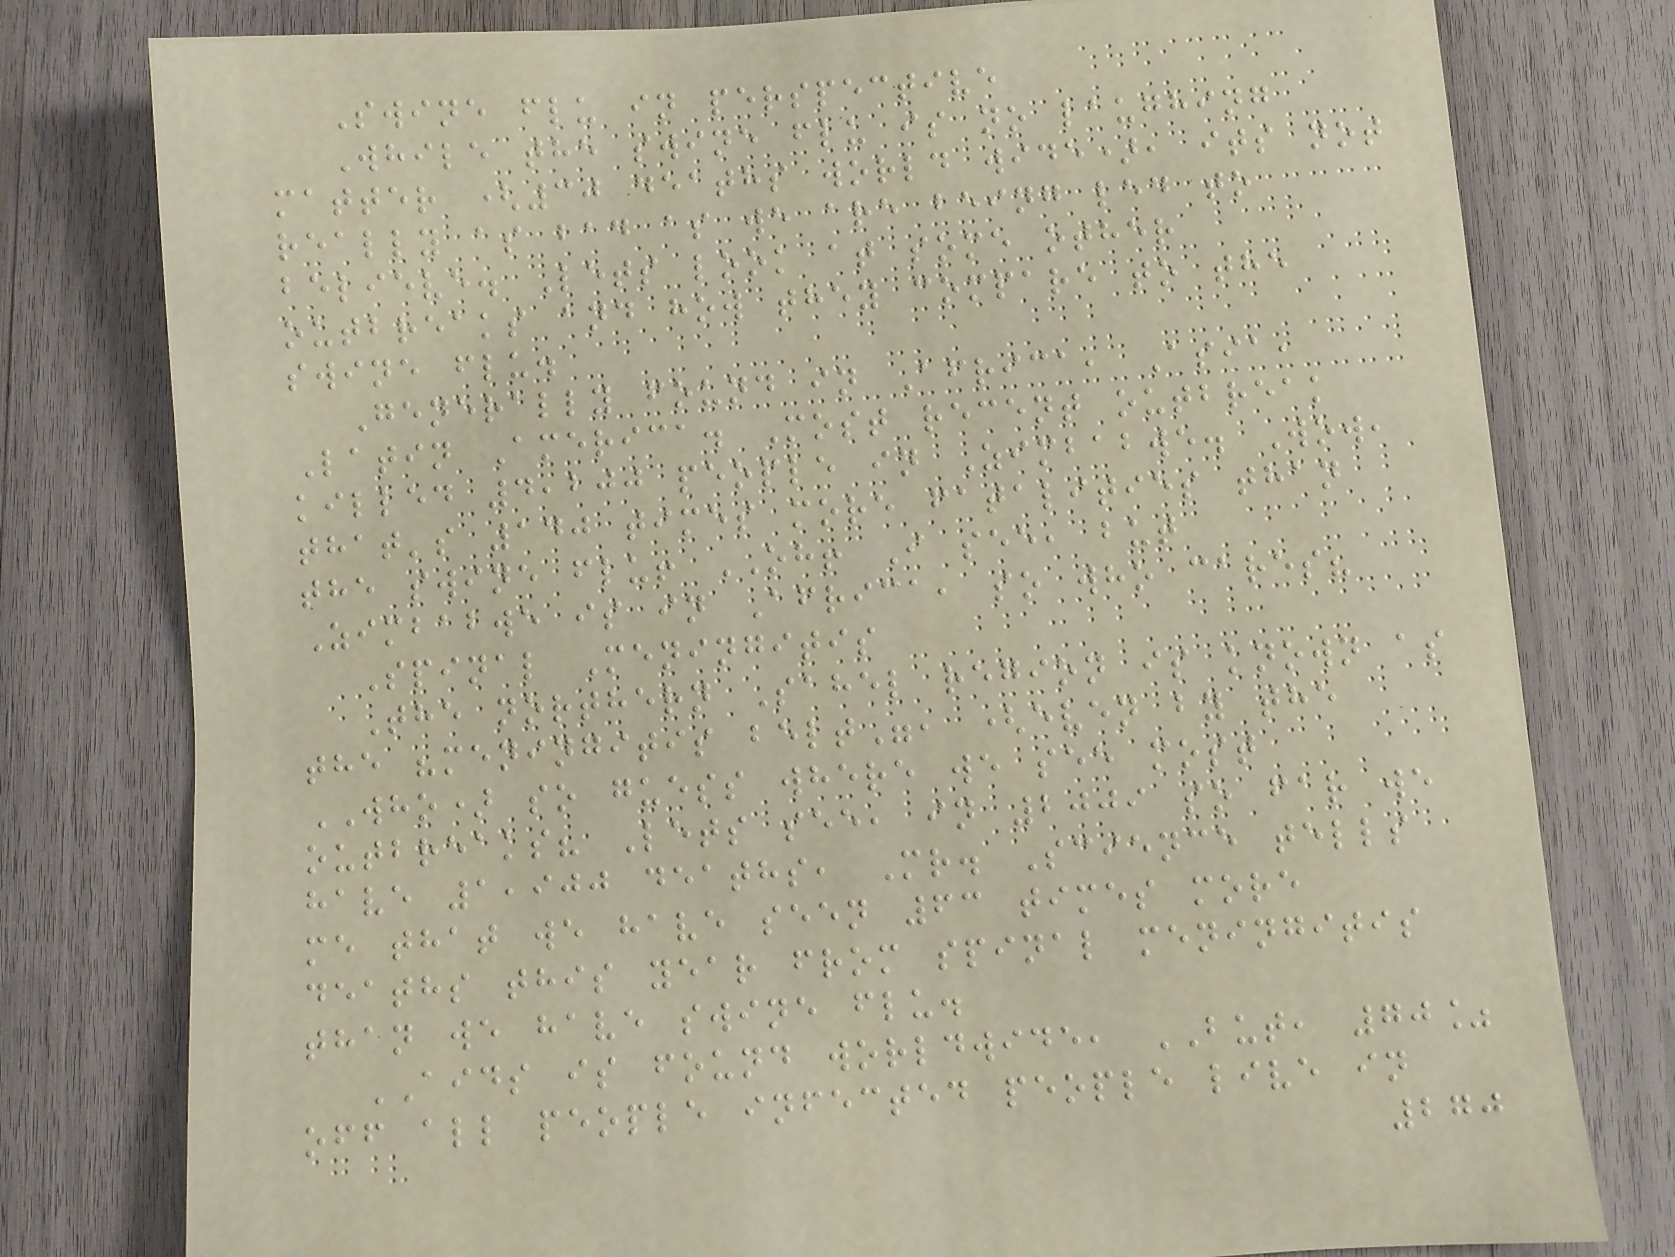Swine flu in perspective
While the swine flu is no laughing
matter (30 deaths world wide), its not
really as bad as we are being led to
believe. Lets look at some other
outbreaks and how they compare to the
swine flu.
Generally found in Africa, Asia,
Latin America. Most recent outbreak
killed 4,200 people in Zimbabwe. Wow,
that's 140 times more fatalities than
the swine flu! OH! I see, but
Zimbabwe is in Africa, so who cares?
Spinal Meningitis
The northern Sahel region is known as
the "meningitis belt", (even by the
WHO) so guess where we see most
outbreaks? Lets see, in 2009 so far we
have 1,900 deaths, Mr. Science tells
me that we have seen 63 times more
deaths this year from spinal meningitis
than we have swine flu.
AIDS is found worldwide, BUT, 70%
off all people infected people live in
270
